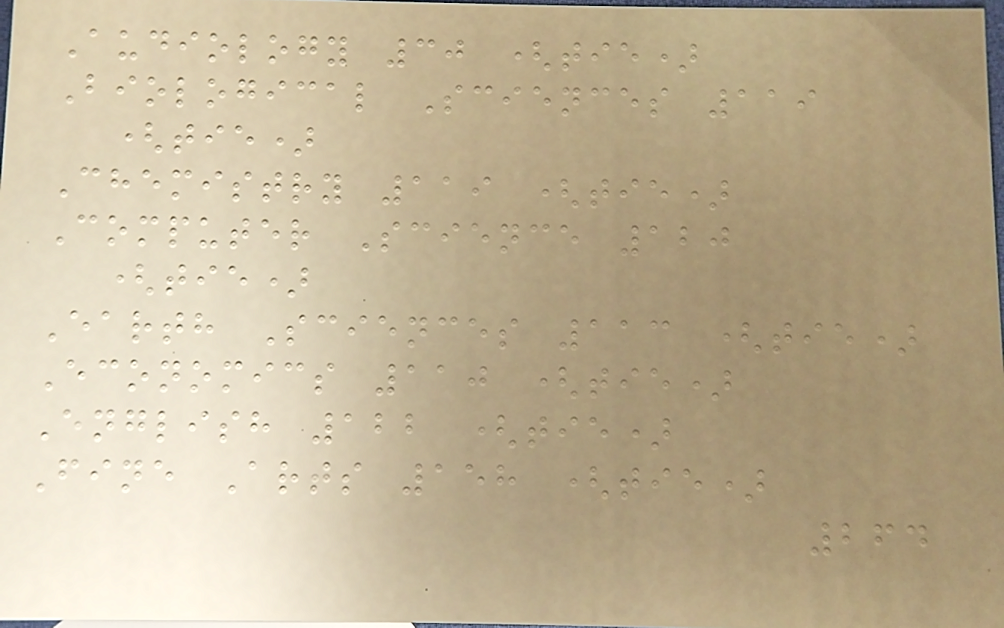Audiology 30 (tie)
Biological Sciences 119
(tie)
Chemistry 119 (tie)
Computer Science 120
(tie)
Earth Sciences 113 (tie)
Economics 110 (tie)
English 122 (tie)
Fine Arts 158 (tie)
264
